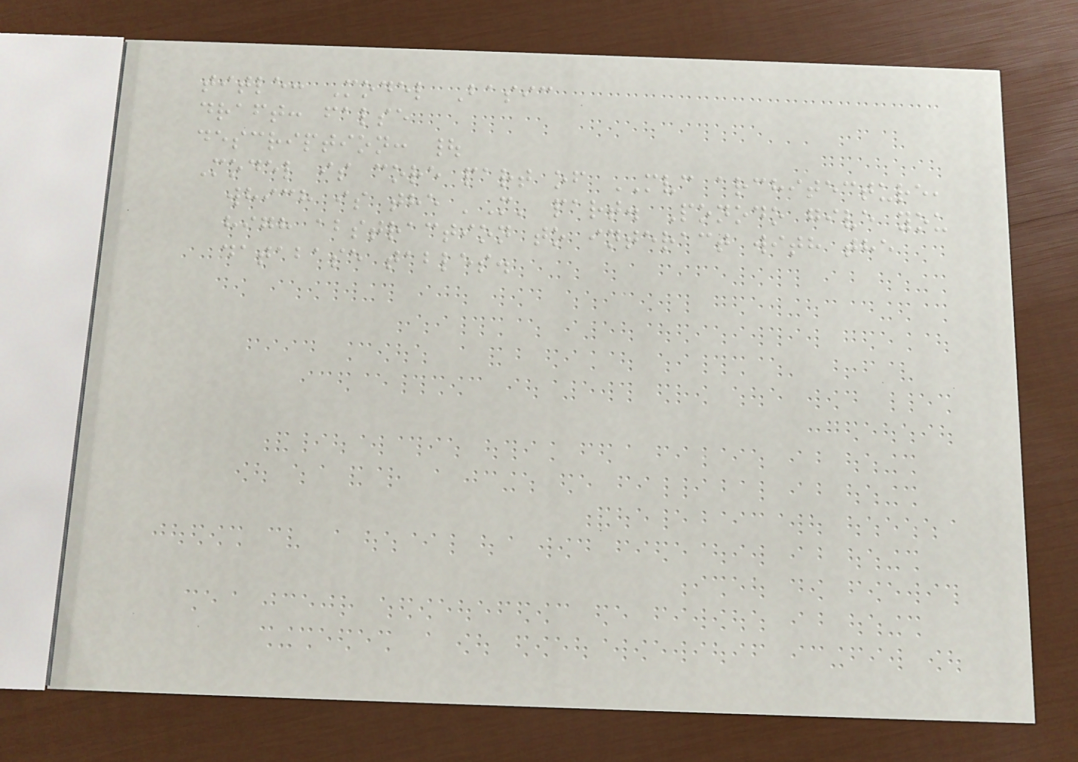title: Model Basic
draft: false
description: |
Model is core part of MVC architecture,
which is the 'M' part. Ponodo give you
high abstraction to interact with the
database tables.
